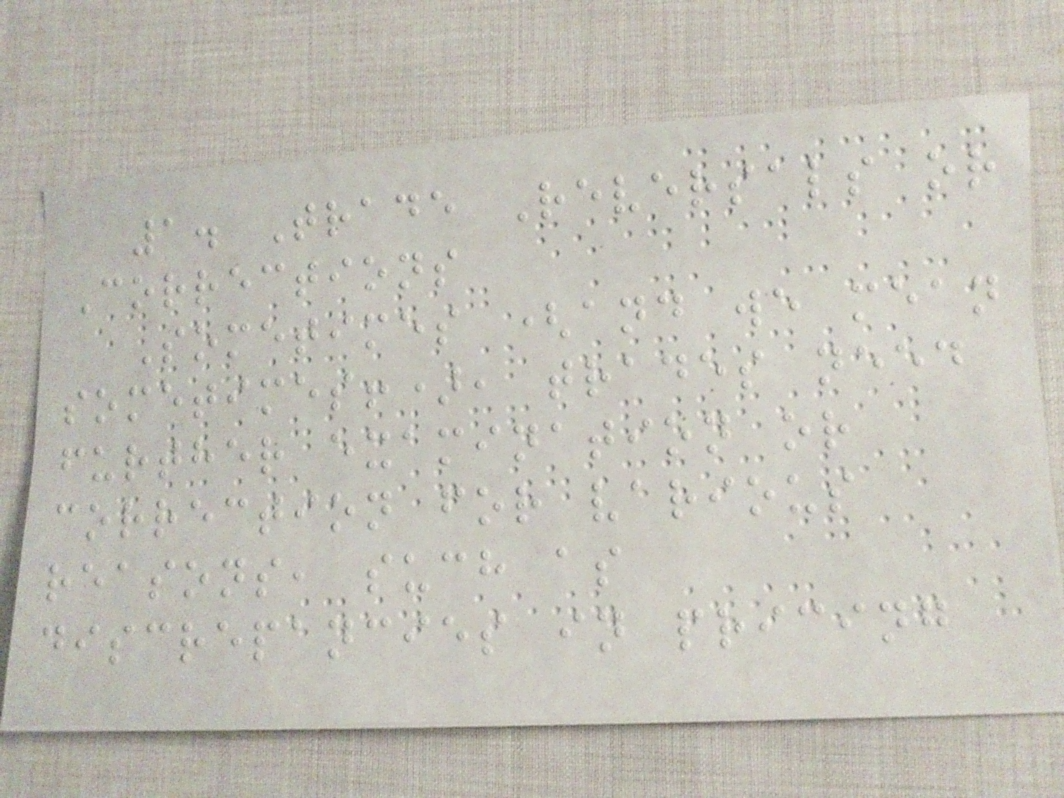1. Trade Reversals or
Corrections
Sometimes (and we mean
sometimes!), trades need
further examination or
correction for various
reasons, such as
discrepancies in pricing
